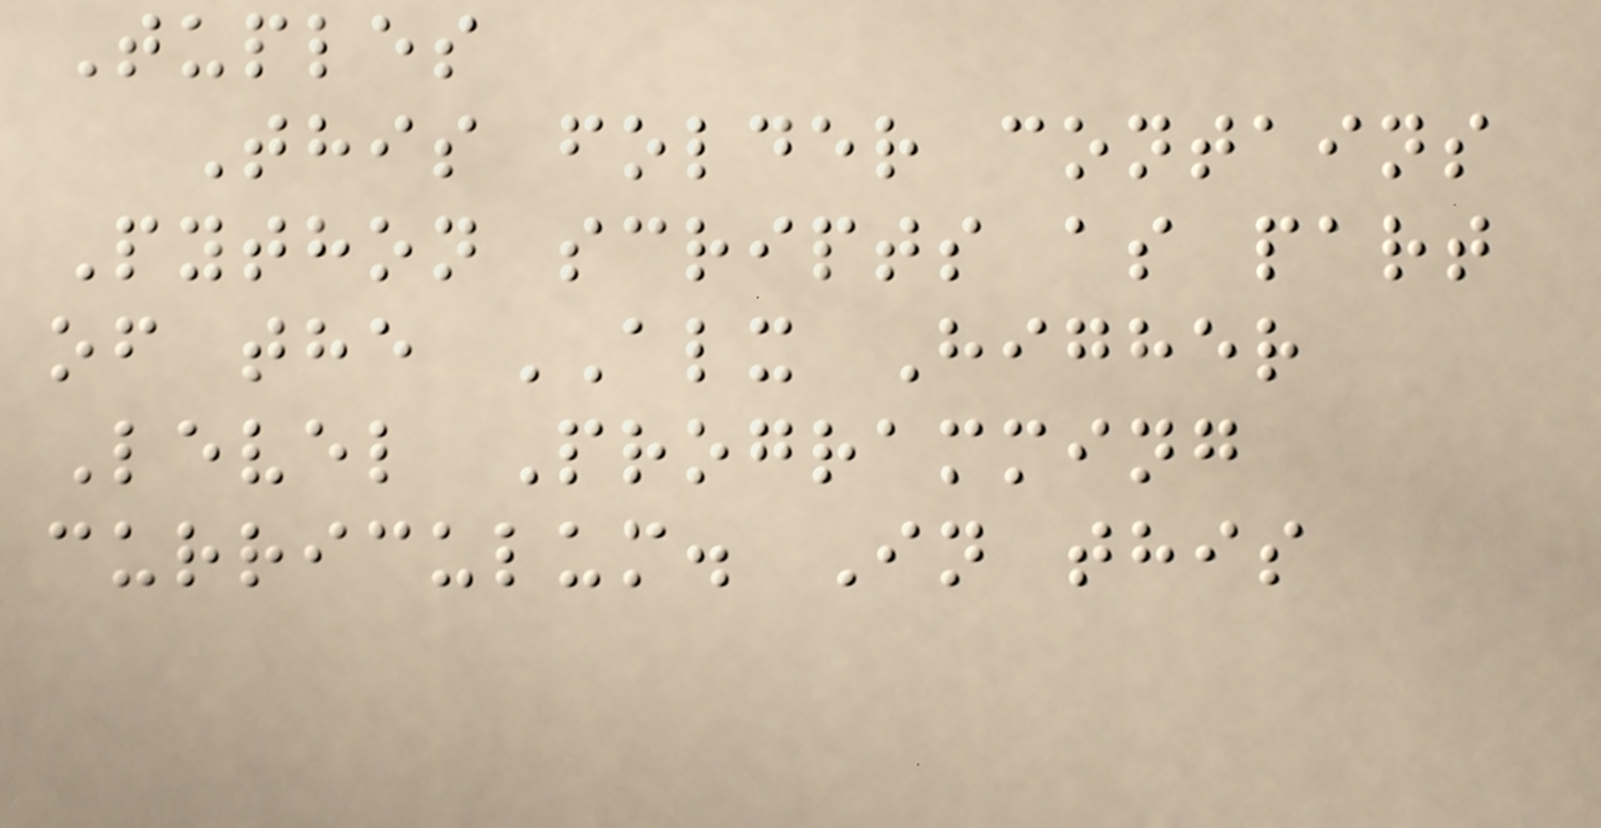Tuples
This folder contains
Python scripts as part
of the ALX Higher
Level Programming
curriculum. In this
